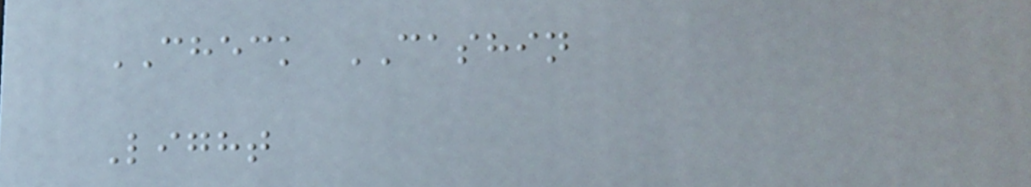CHECK CASHIN
Light
